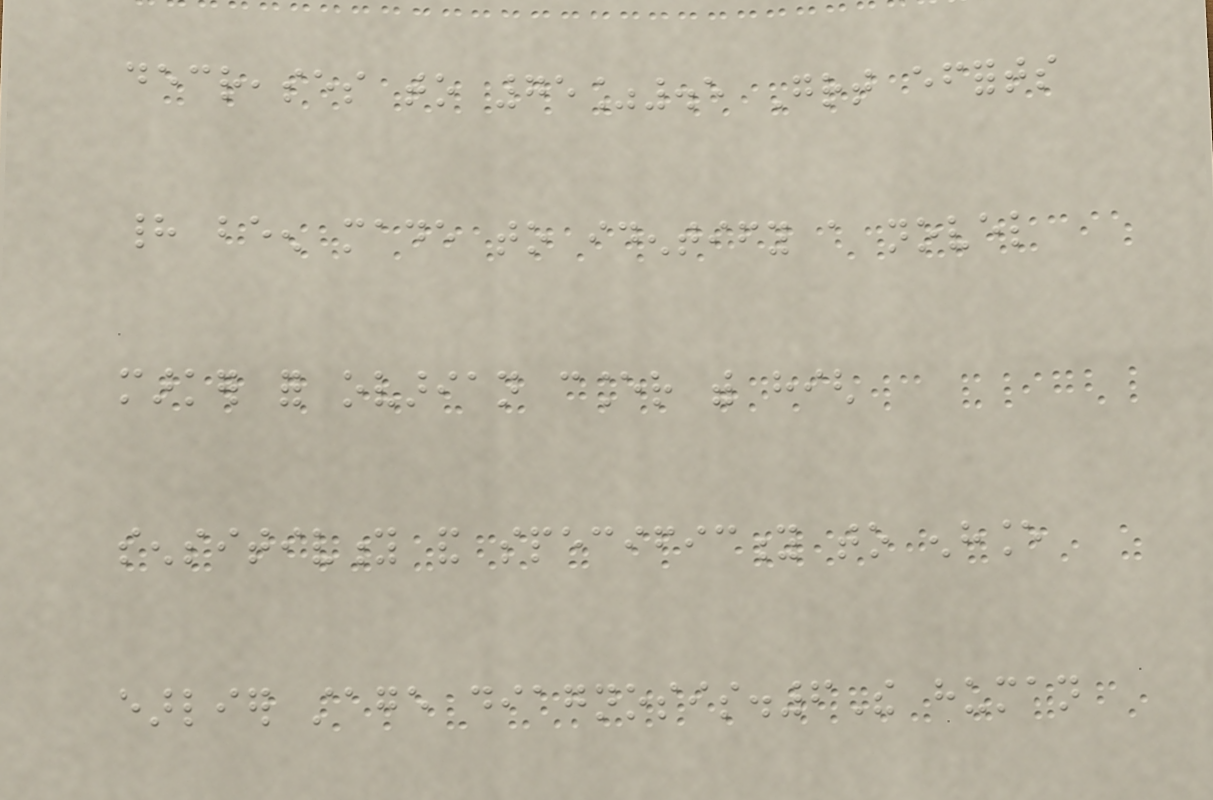decreases to 75%.5 Great efforts
had been made to identify a novel
marker for ovarian cancer with high
sensitivity and specificity to enhance
earlier stage diagnosis.6The human
